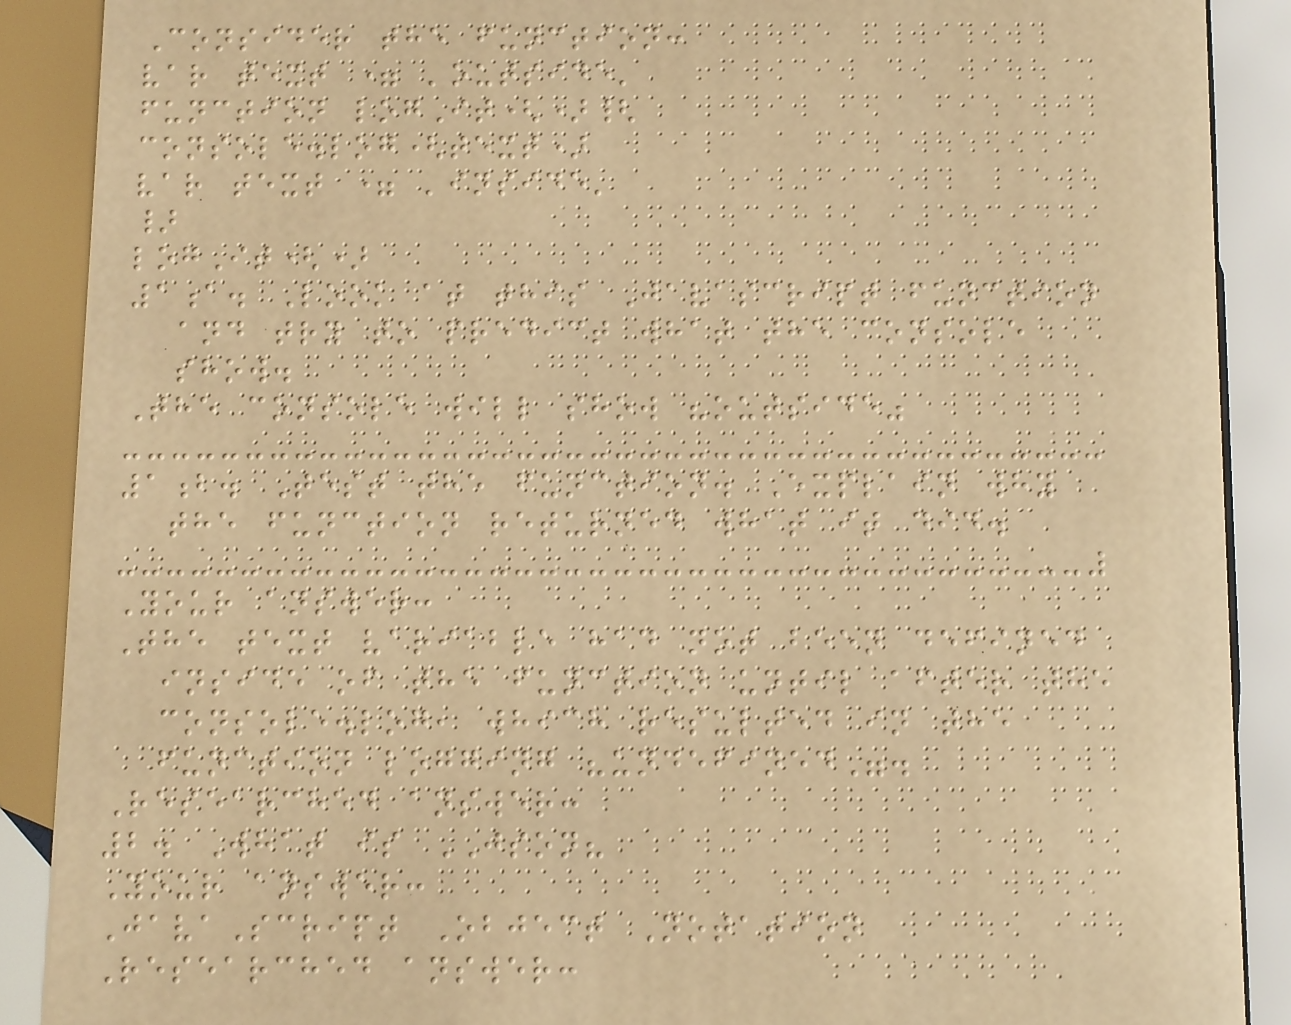Consider the function:
var text = 'outside'
function logIt(){
console.log(text)
var text = 'inside'
}
logIt()
1a. Look at this Javascript function
and try to predict what the console
show.
The console will show "outside"
1b. Test the function. Explain why
the function returned what it did.
Your answer:
The text variable had not been defined
inside of the function until after the
console.log, which resulted in the
function logging "undefined".
Researched answer:
2. What is JSON?
Your answer:
JavaScript Object Notation
Researched answer:
